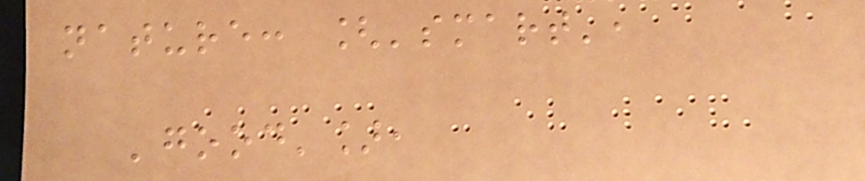nature: ['smart',
'good'],
